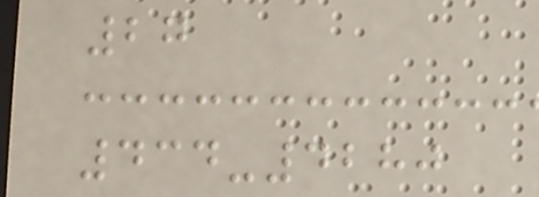27
434-4280
